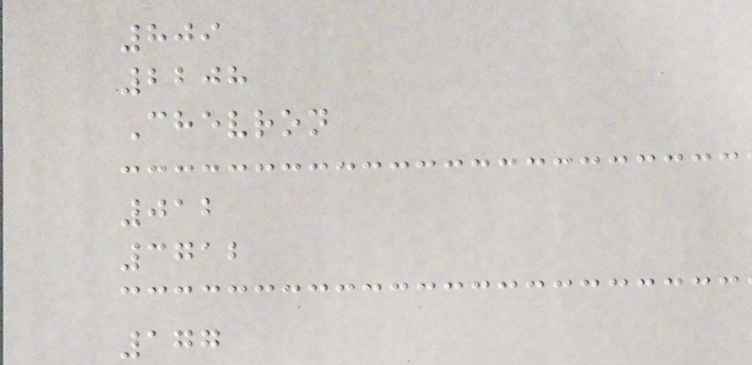809
2208
Chevron
012
3712
177
